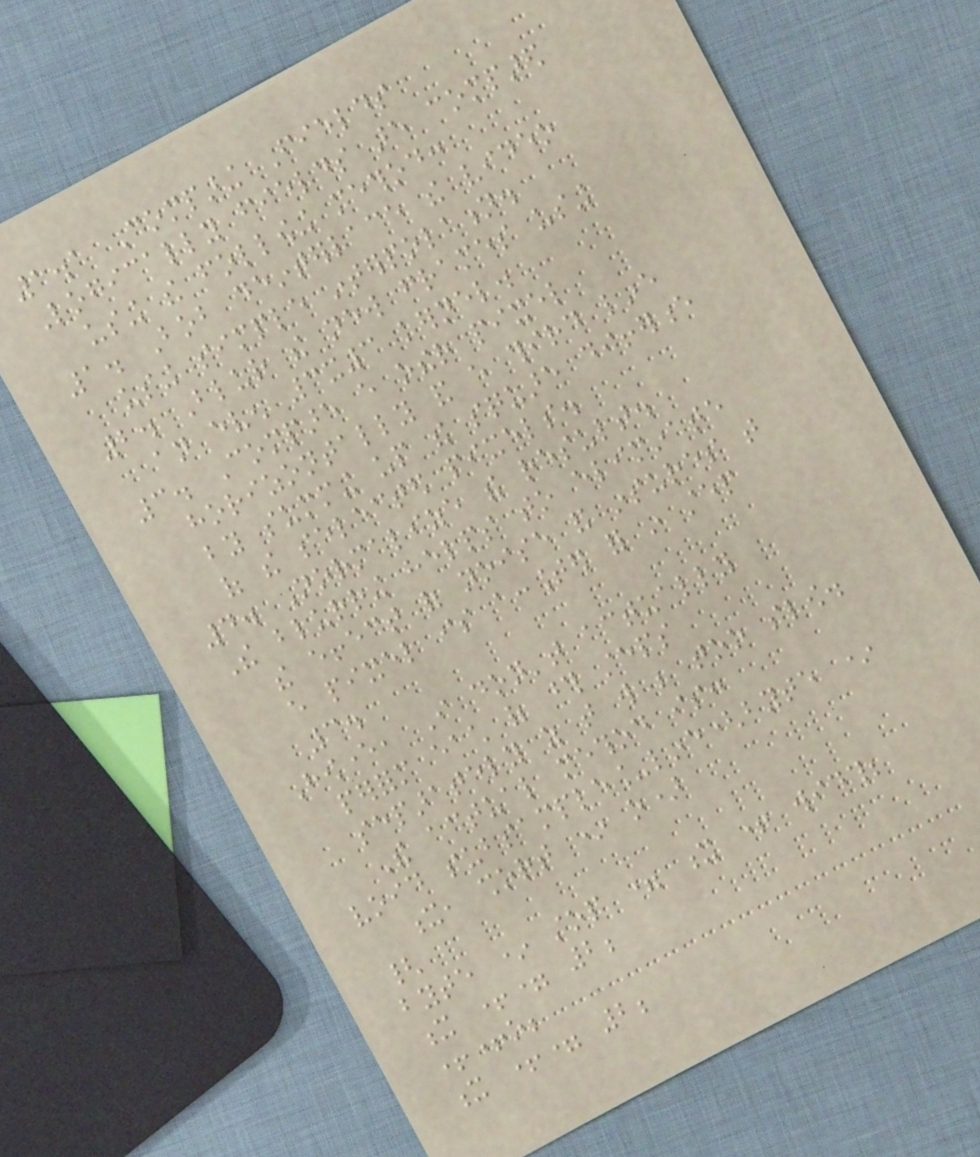1.1 Comparing Fields
Logically fields are compared
using the following method:
1. Bob deinterlace the video
using simple interpolation.
2. Blur the new frames using
an even 3x3 kernel.
3. Compare every other pixel
horizontally and every third line
by summing up the square difference
of the selected pixels.
4. Normalize the result.
The blurring helps to eliminate
the effect of noise and insures that
every pixel is accounted for in step
3.
However, I don't actually
perform each of those steps
separately as that will be too slow.
The actual method is:
void subsample_line(byte *
x, short * o)
{
byte * stop = x + width;
x += 2;
++o;
x += 2;
